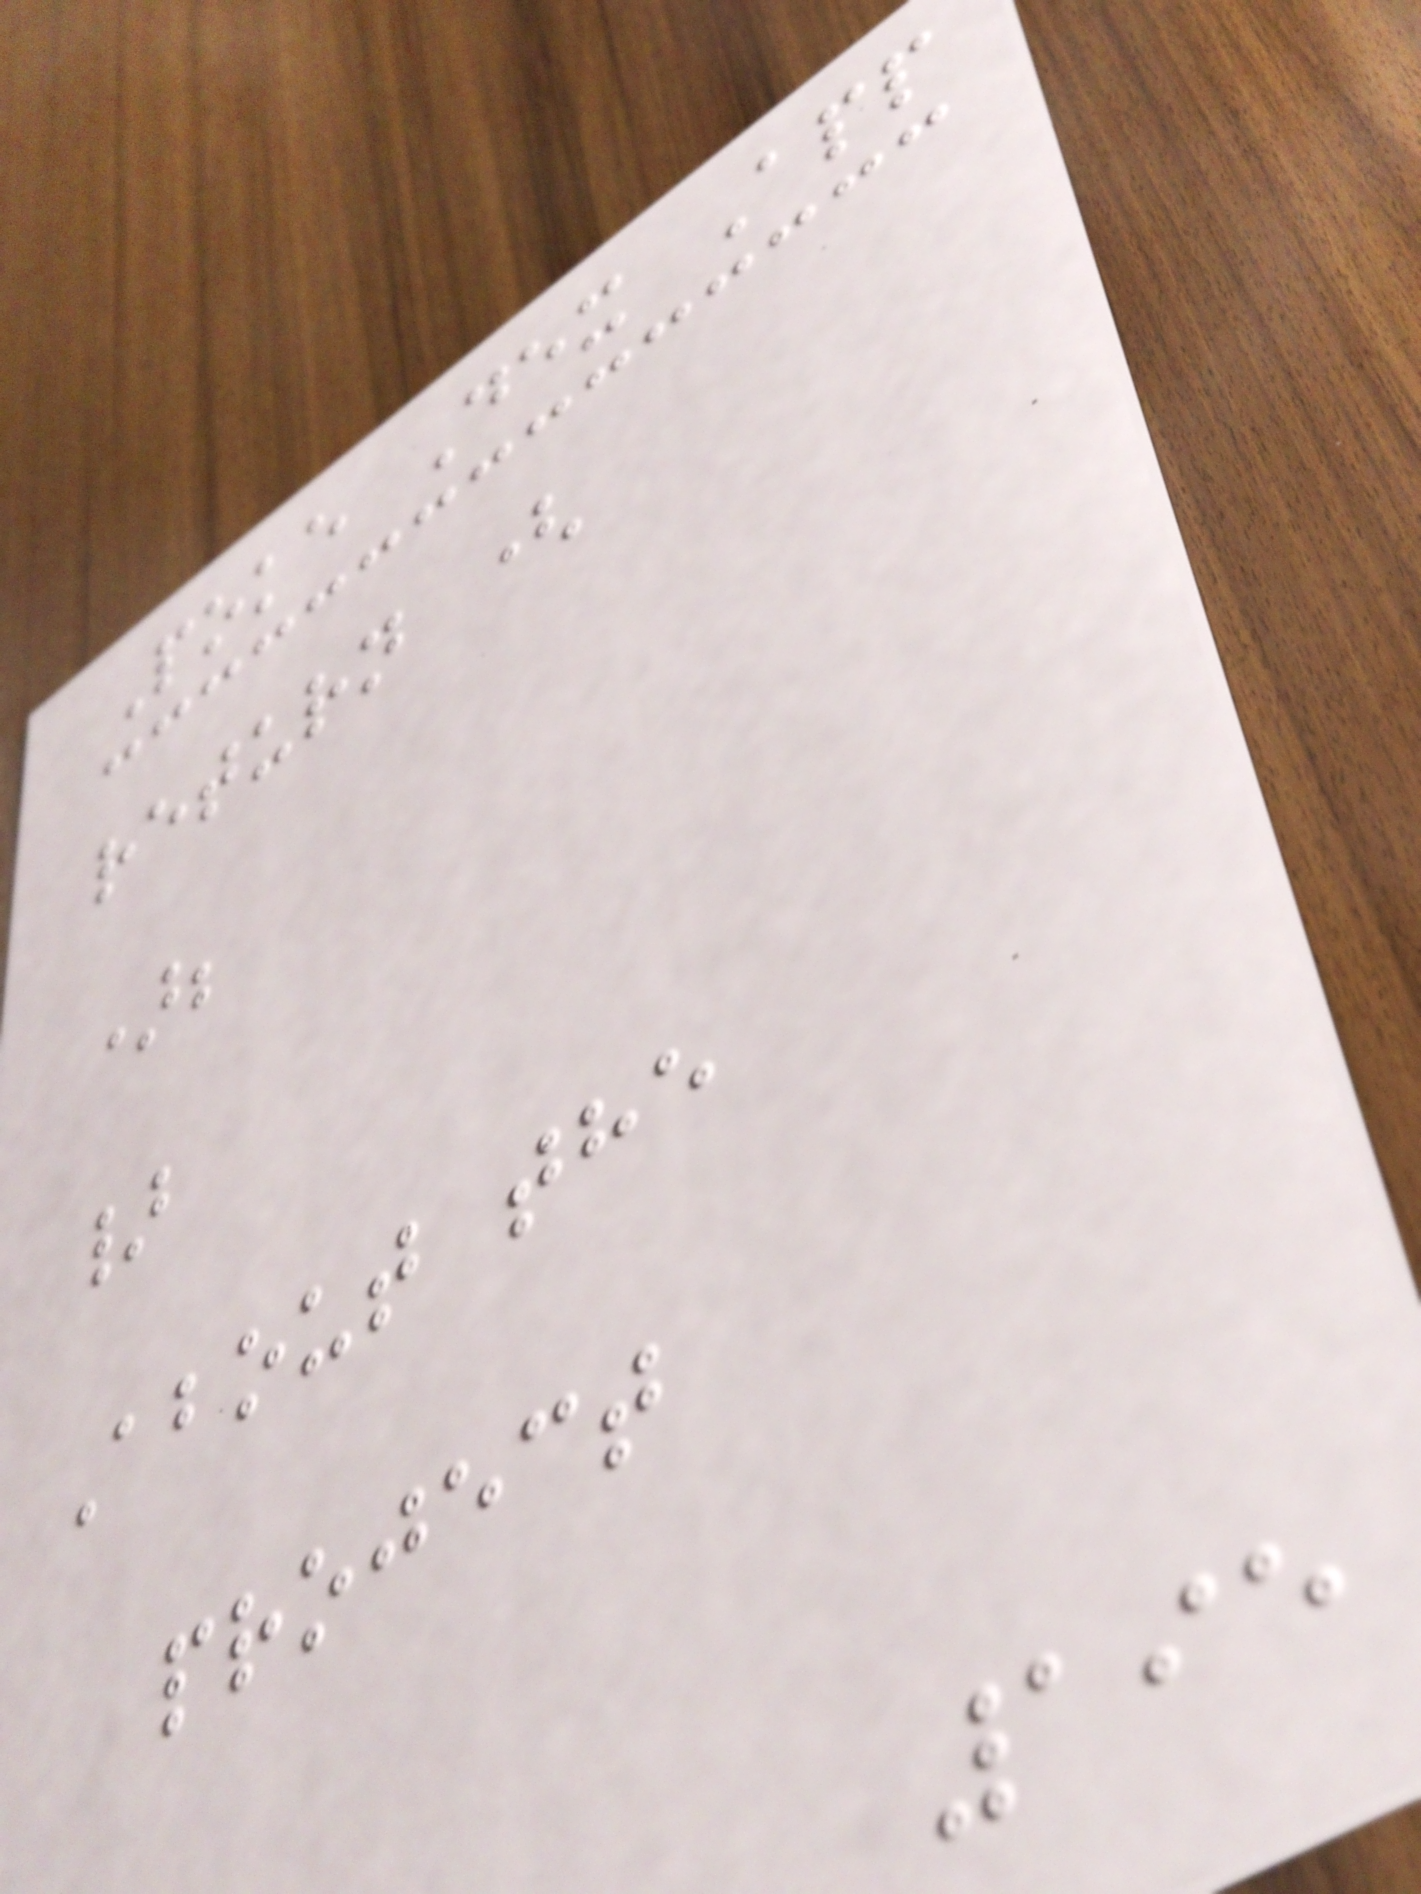Poke Dex App
return (
);
}
About the
project
195
